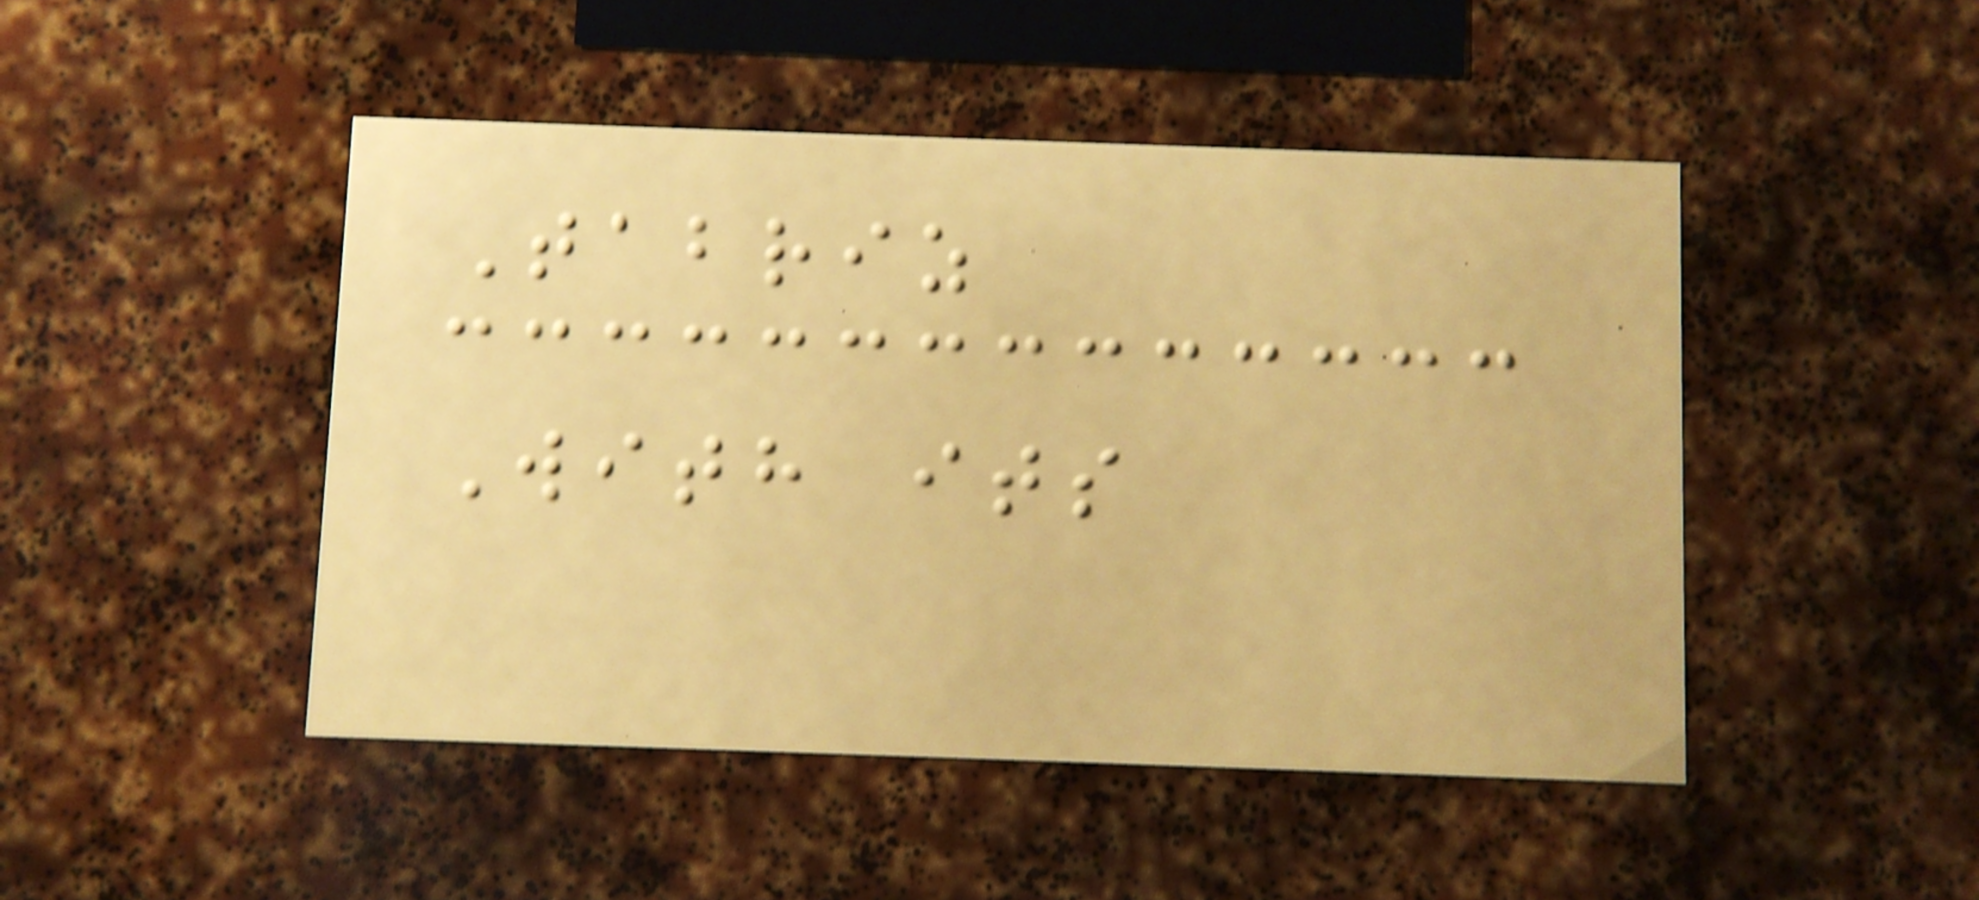Tabriz
With its
